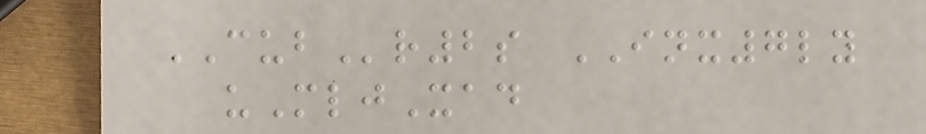CUBr2s INX7ly
uMljXad
